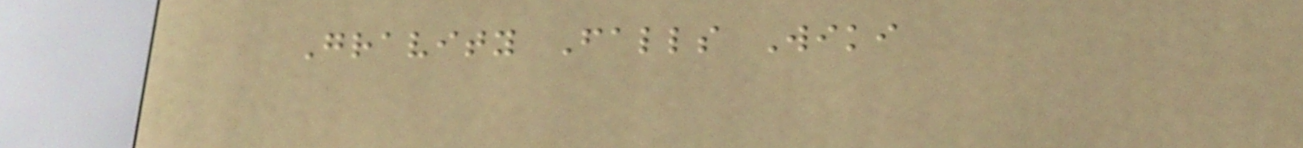Gravity Falls Wiki
